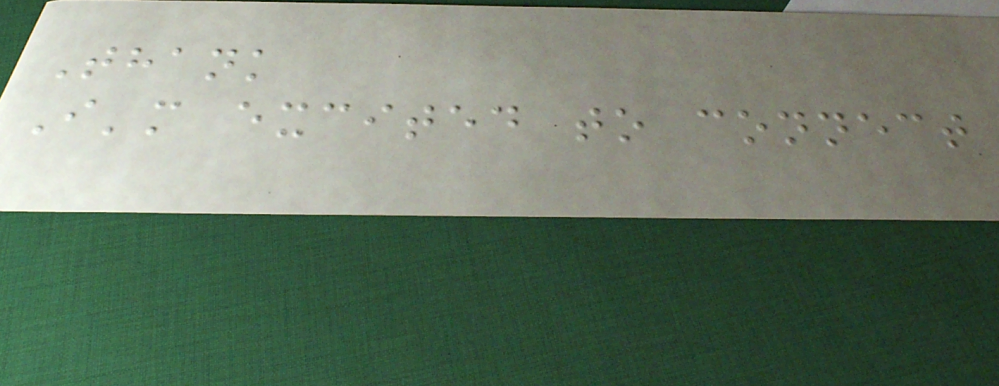Thank
I'm excited to connect
